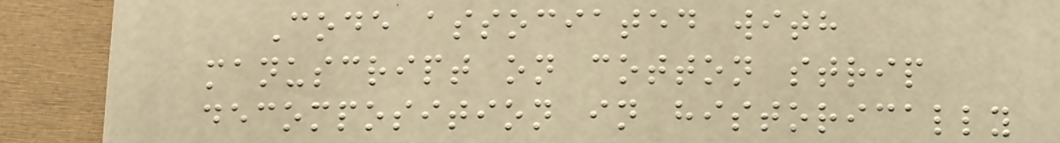Code associated with
manuscript on cotton strip
decomposition in historically
